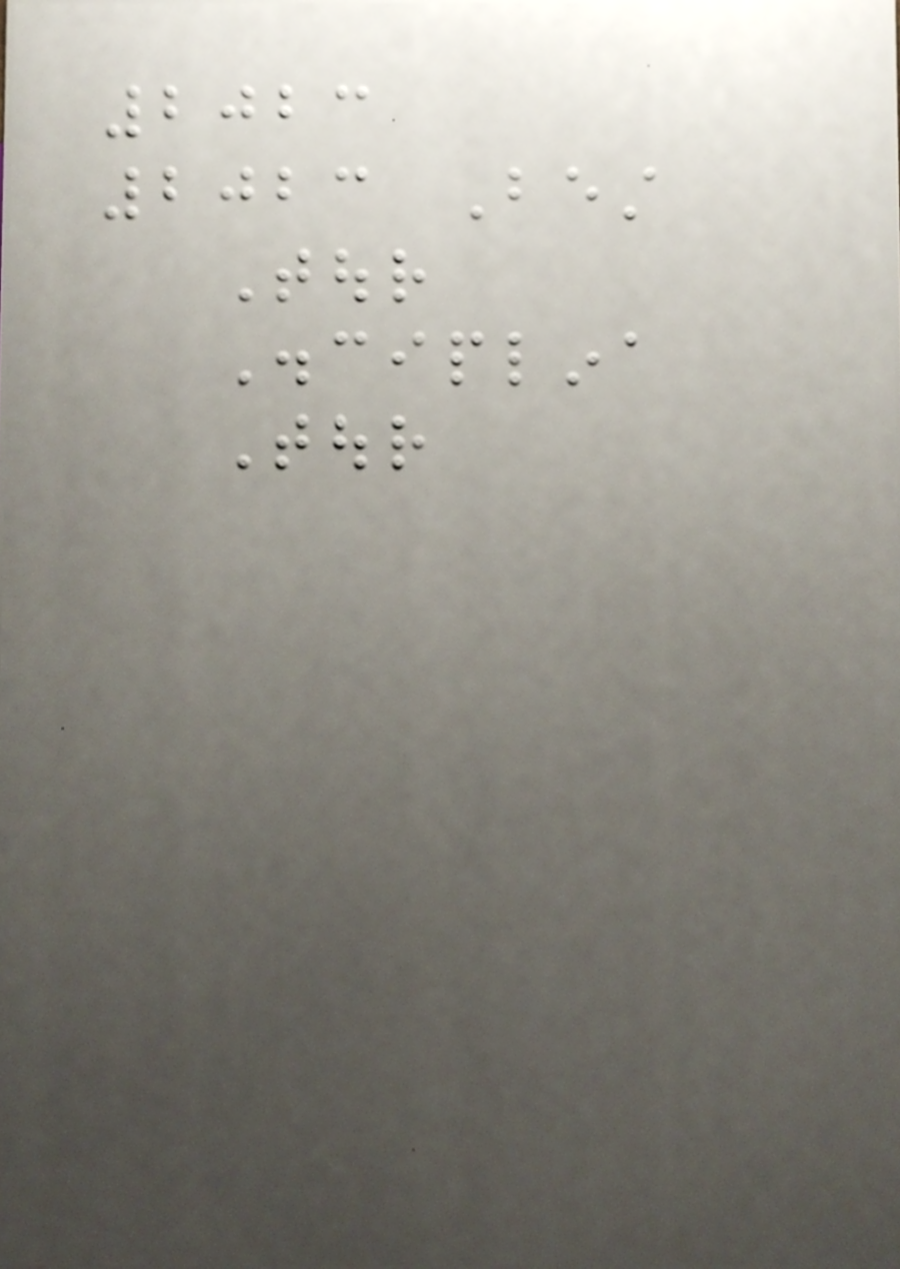2023
2023 Best
Tour
Disciplina
Tour
